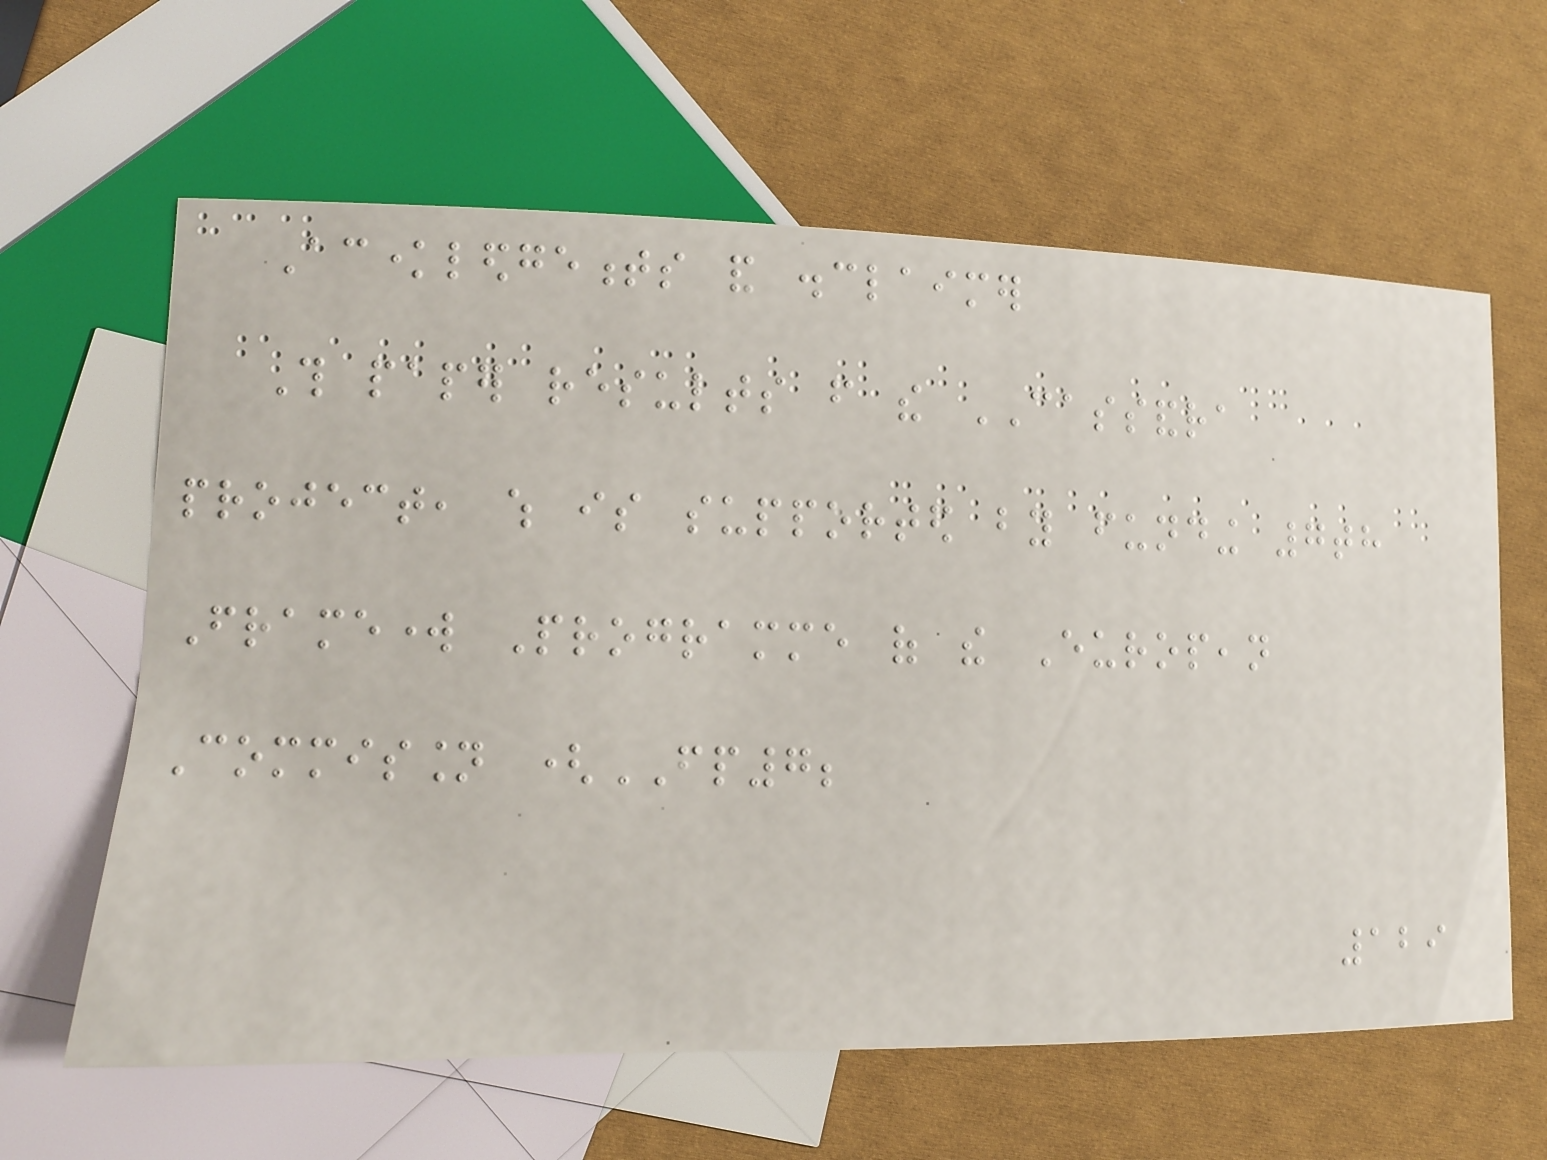Acknowledgements and disclaimer
This paper results from the CASSANDRA
project, which is supported by funding 7th
Framework Programme of the European
Commission (FP7;
129
